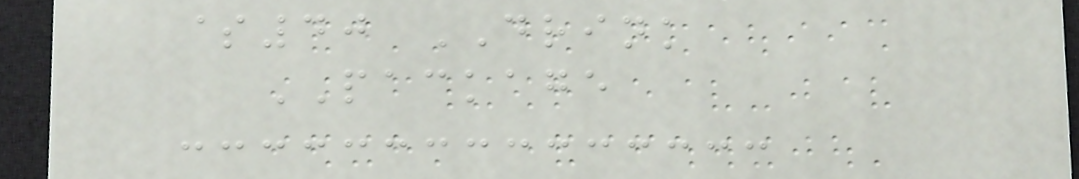$40 DRINK
PACKAGE
